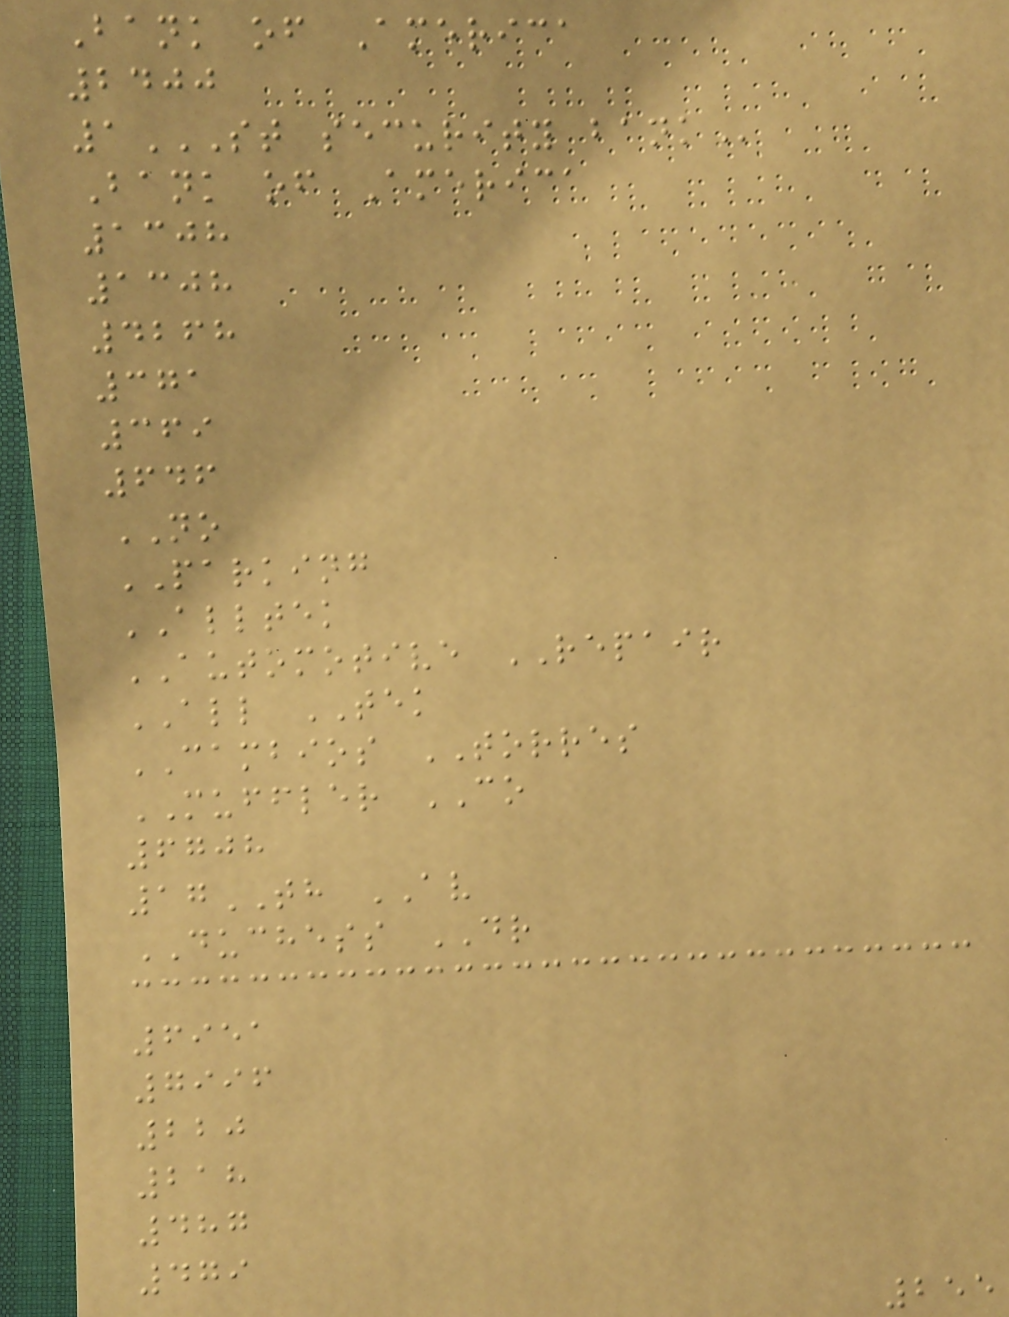Bank of America
2400
1ST SECURITY BANK
Bank of America
1308
1308
4268
371
369
646
NO
PARKING
ALLTEK
AUTOMOTIVE REPAIR
ALL TEK
CAMBIOS TORRES
MUFFLER CO
6708
17TH AV
DUCHESS DR
6951
7996
220
218
487
479
255
